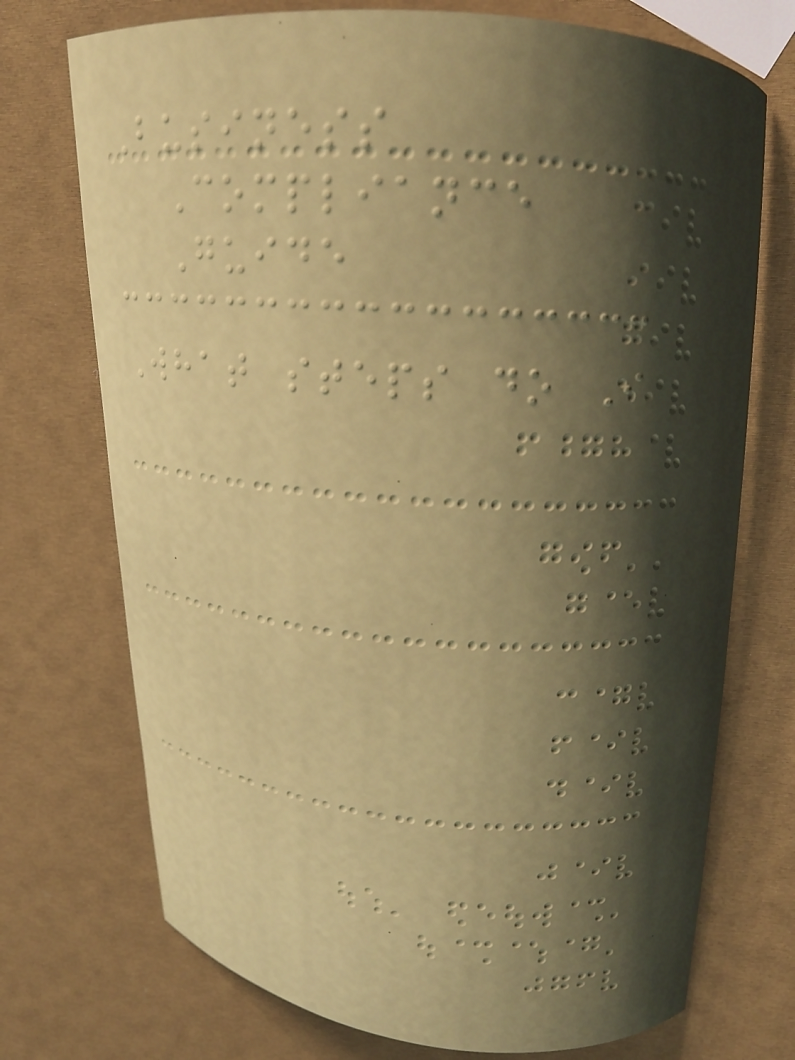Business
Compliance
Guide
What steps do I
